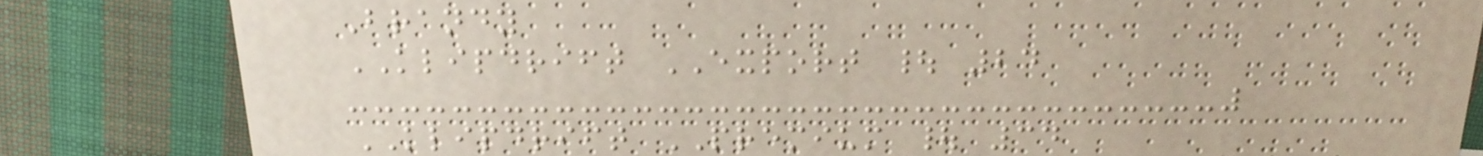Brandy
KLIPDRIFT EXPORT | 24
KLIPDRIFT PREMIUM | 34
